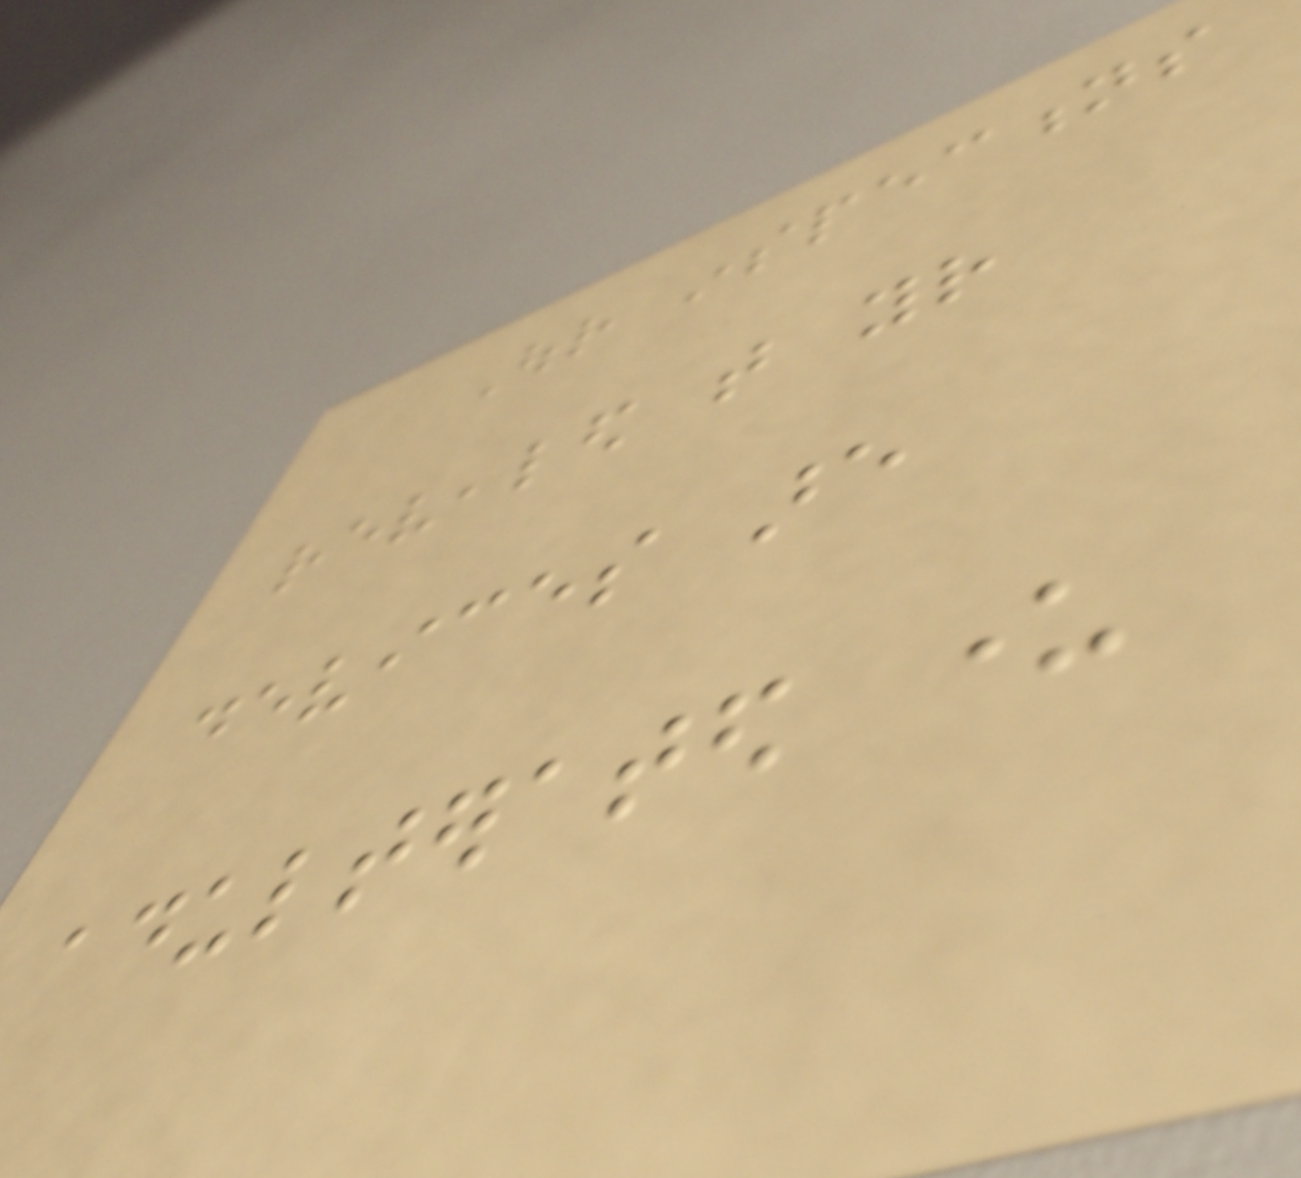Our inspections
revealed that your
devices are
adulterated under
